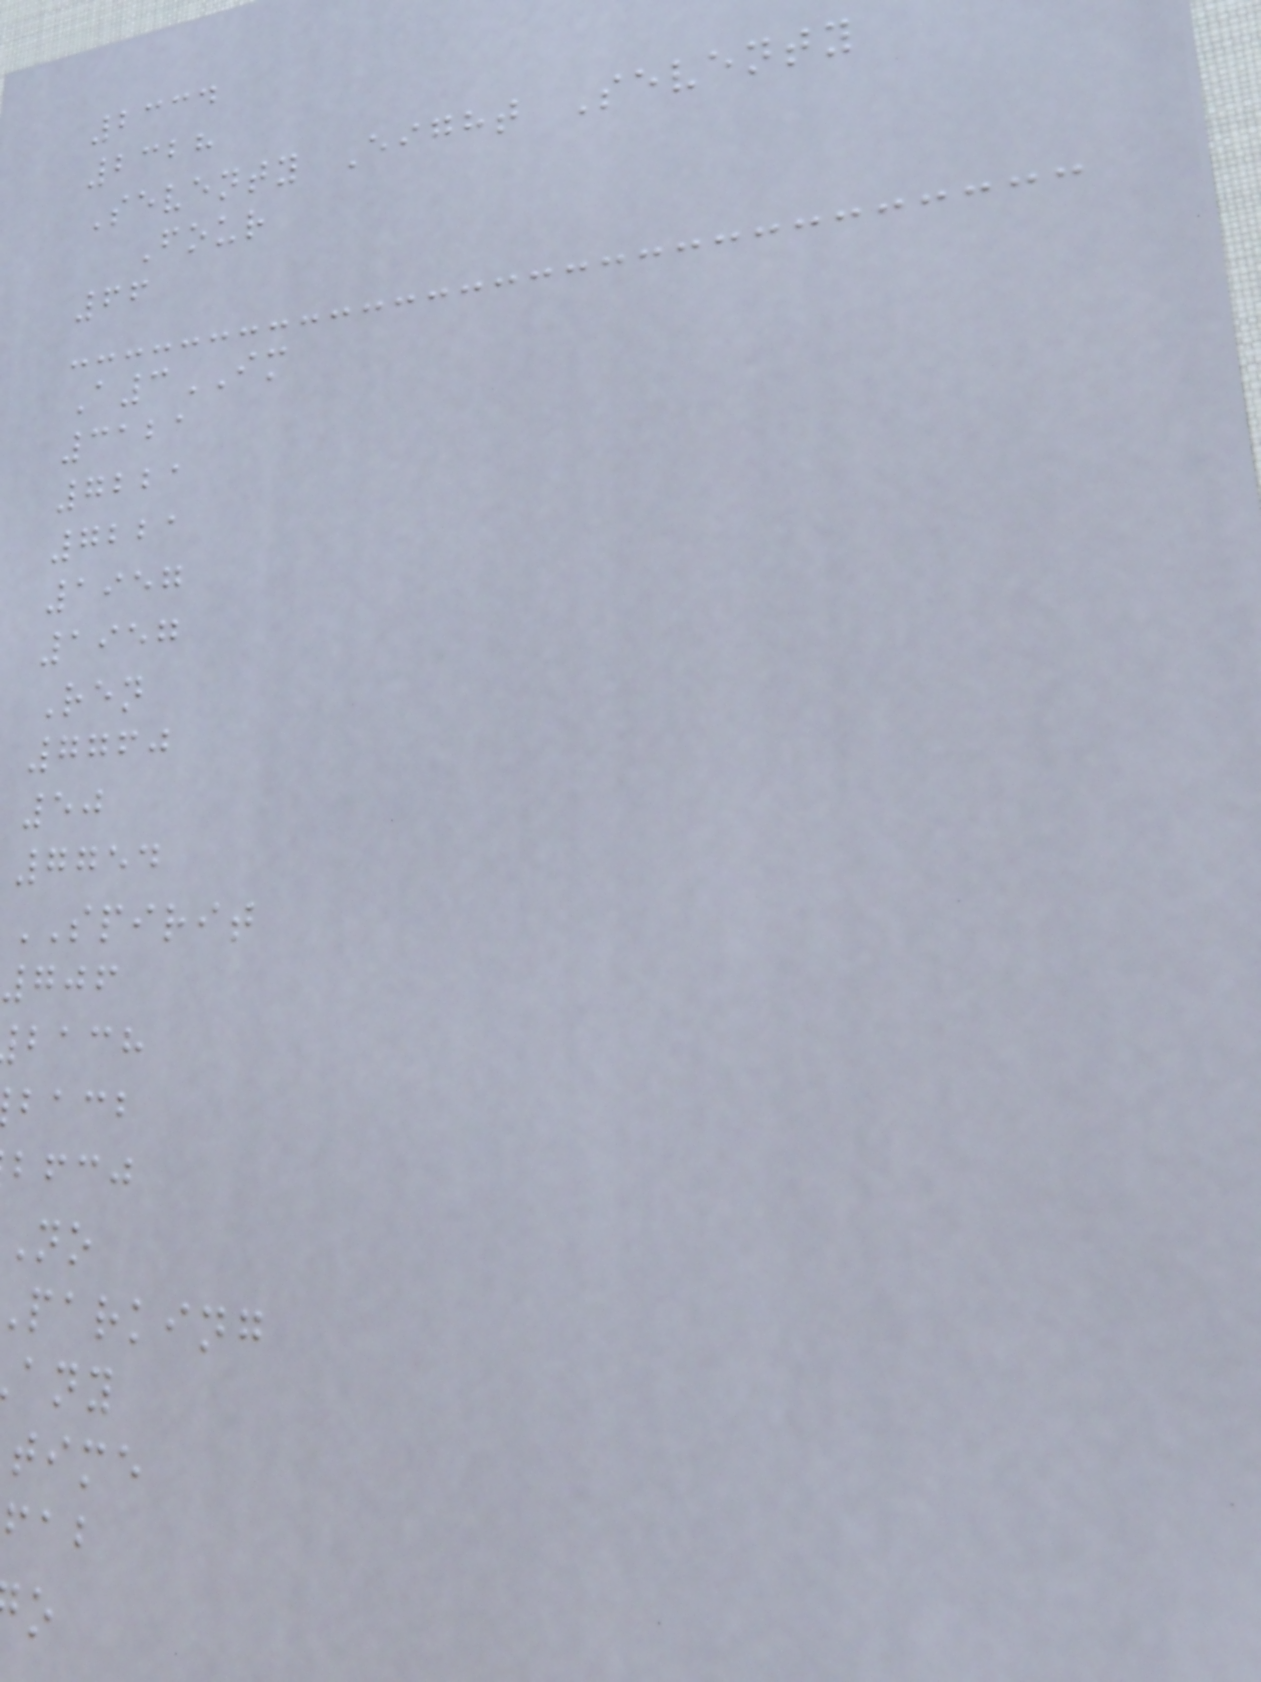2334
2328
Seventy Eight Seventy
Four
66
A3IM
3121
7221
7221
1957
1957
Ren
7760
50
7754
SPIRIT
706
bach
bacb
bfcj
parking
time
